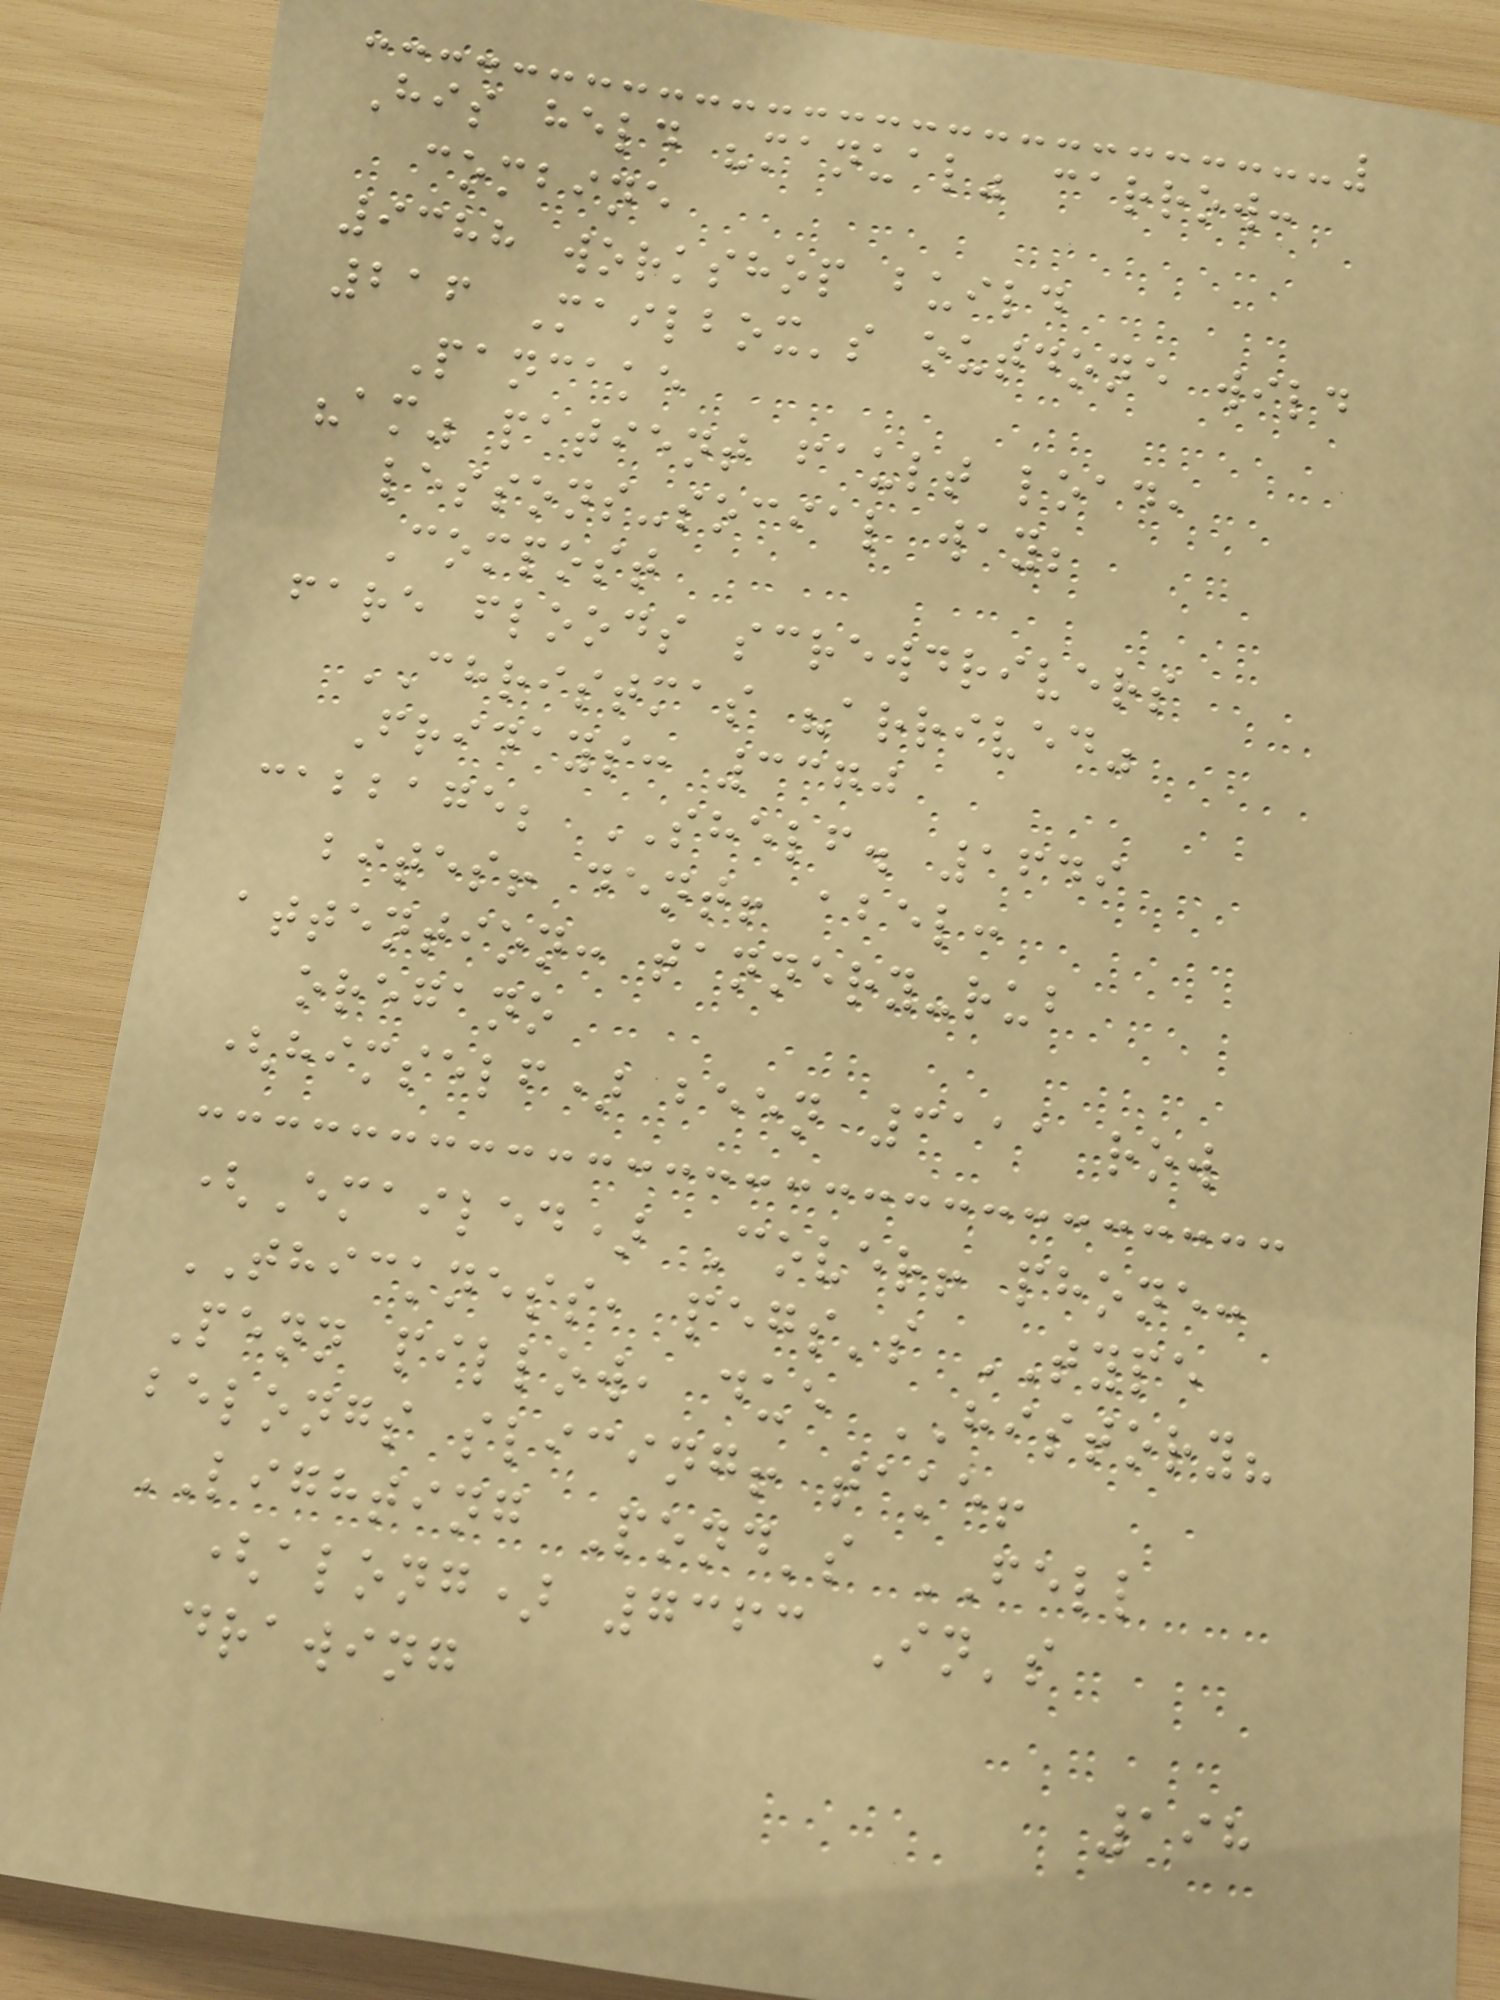His held "manual" carrow:
combine
9388 workshop build
216 Mailbox's outdone wild
Pancake
"am" patient fault load,
lessons-social way;
Compost
fare floods screwdrivers
CHRISTMAS "arrived"
Fridays: 3370
cabbage; SHELF. 1649
bites! dent! abel:
attention: tannery-rub
oregano
(himself) been 3111 row
(Emailed) Cover! phone:
THICKNESS, pegs's TYPE
Penn pillow, due HISTORY?
belongs slicing! take!
LIGHTING Pond's FELL
(along) 7363 In's
drawing
198
